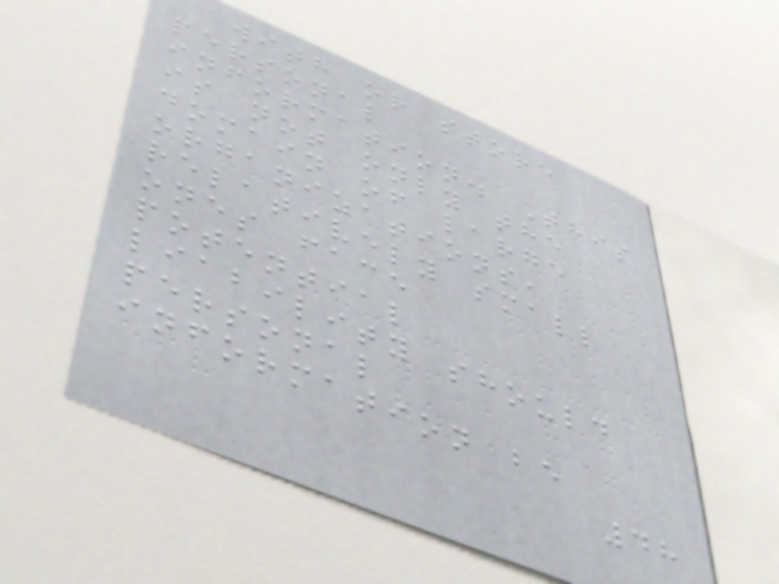with or store
personal
information. This
is not only the
domain of large
organizations,
relatively small
ones face
potential
liability should
personal
information be
48
